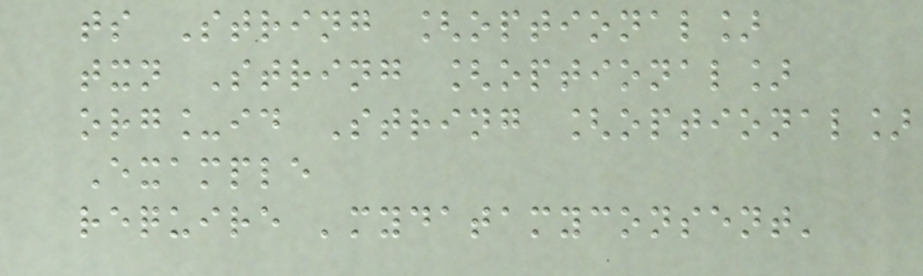ts String [optional]
txn String [optional]
org_id String [optional]
Example
require 'mydatamyconsent'
